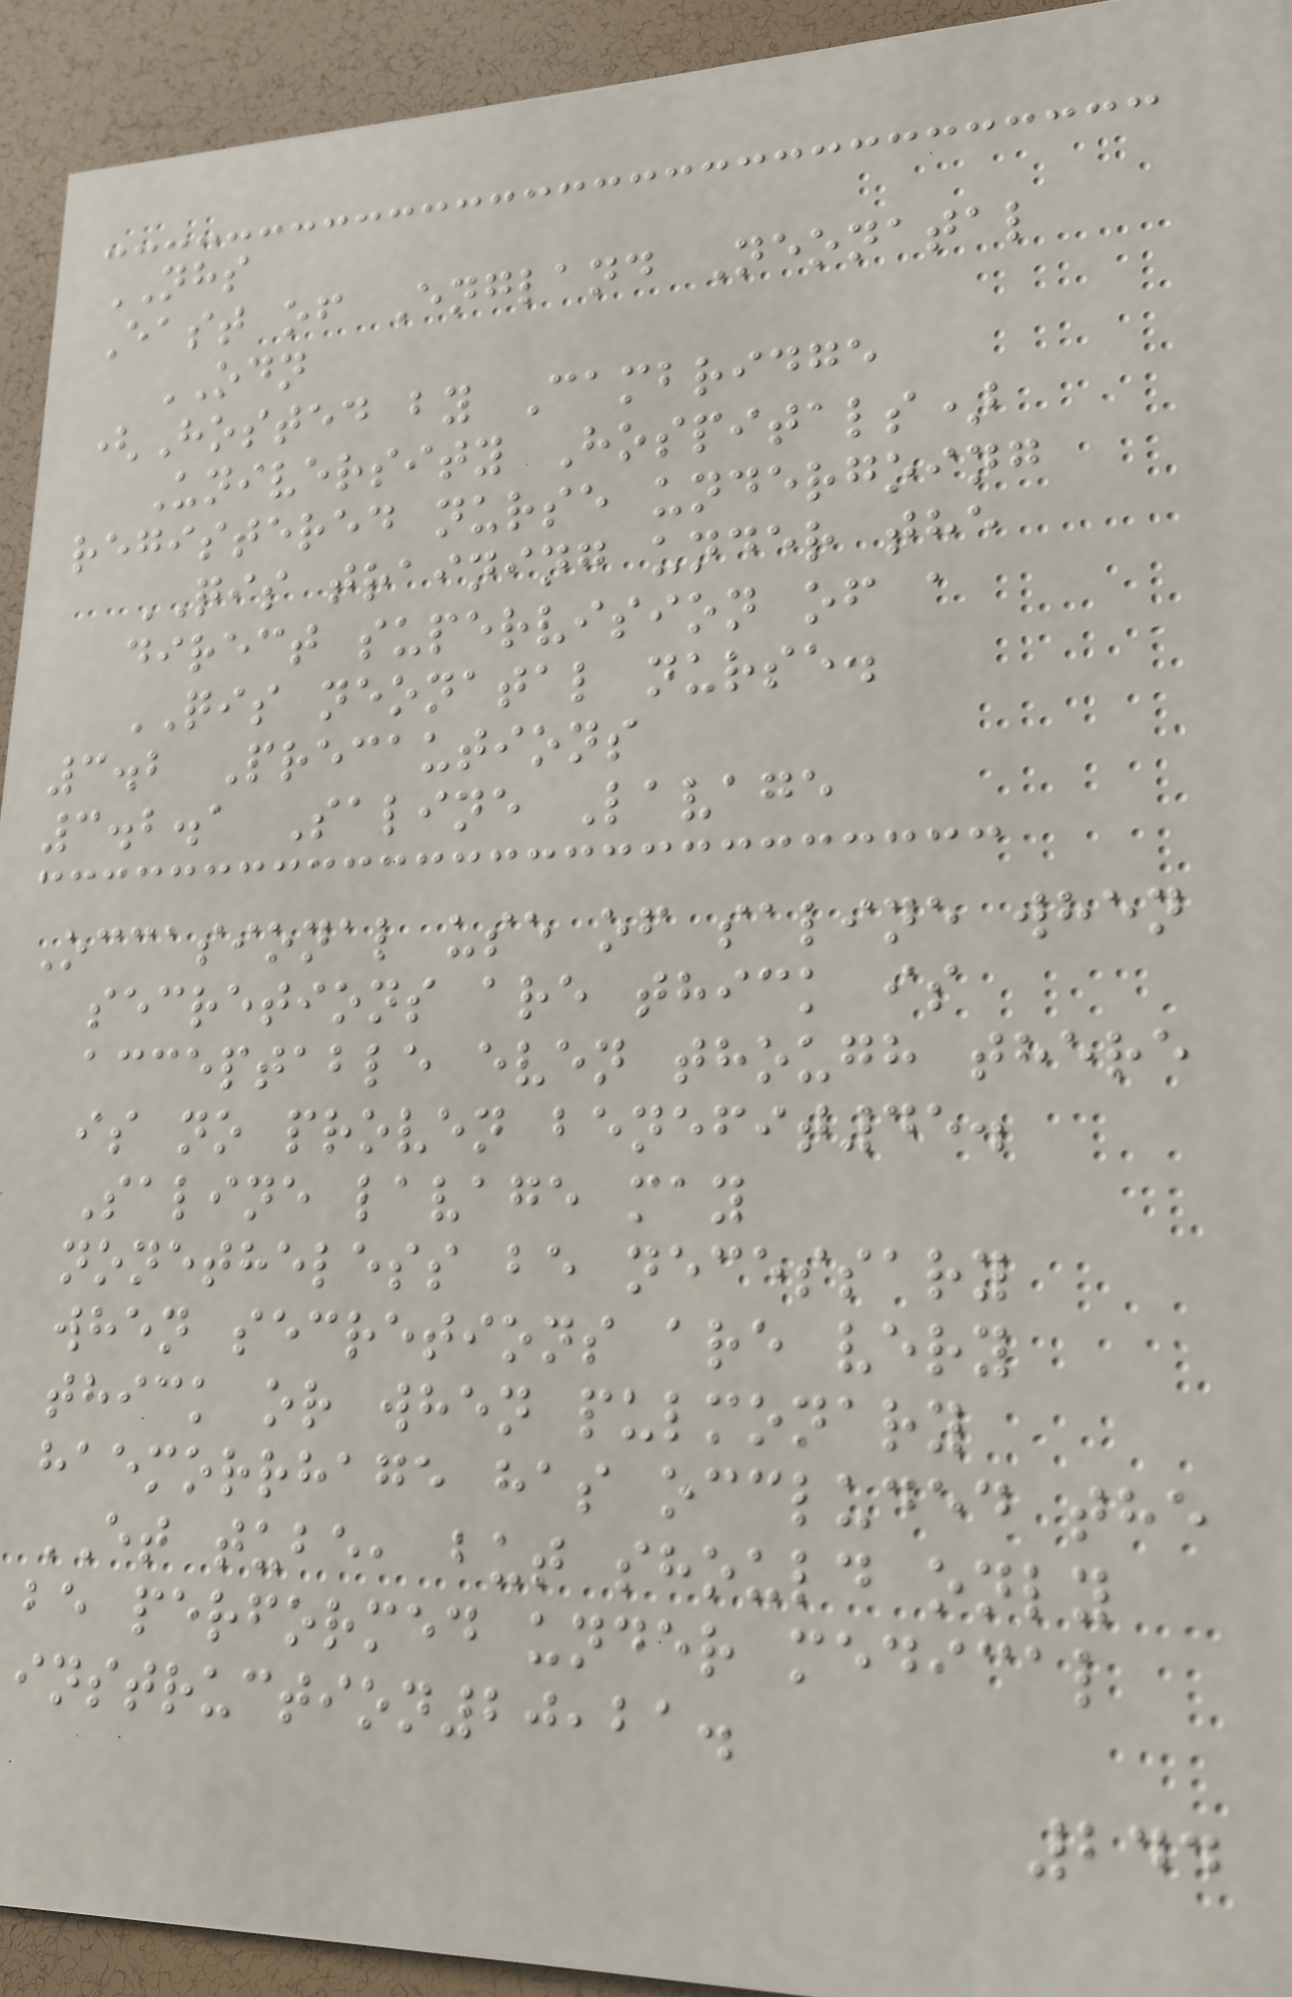NHS
East of England Neonatal
ODN
(Hosted by Cambridge
University Hospitals)
registered nurse undergoing
QIS training under the
direct supervision of a
QIS neonatal nurse.
3.2 Precautions
3.2.1 Saline Lavage
Occasional use of saline when
secretions are thick is
acceptable even though there
is no proven benefit45.
Saline lavage may
nonetheless be necessary
when secretions are very
thick or when pulmonary
haemorrhage has occluded the
ET tube, but should only
be performed under medical
instruction20,21.
244
